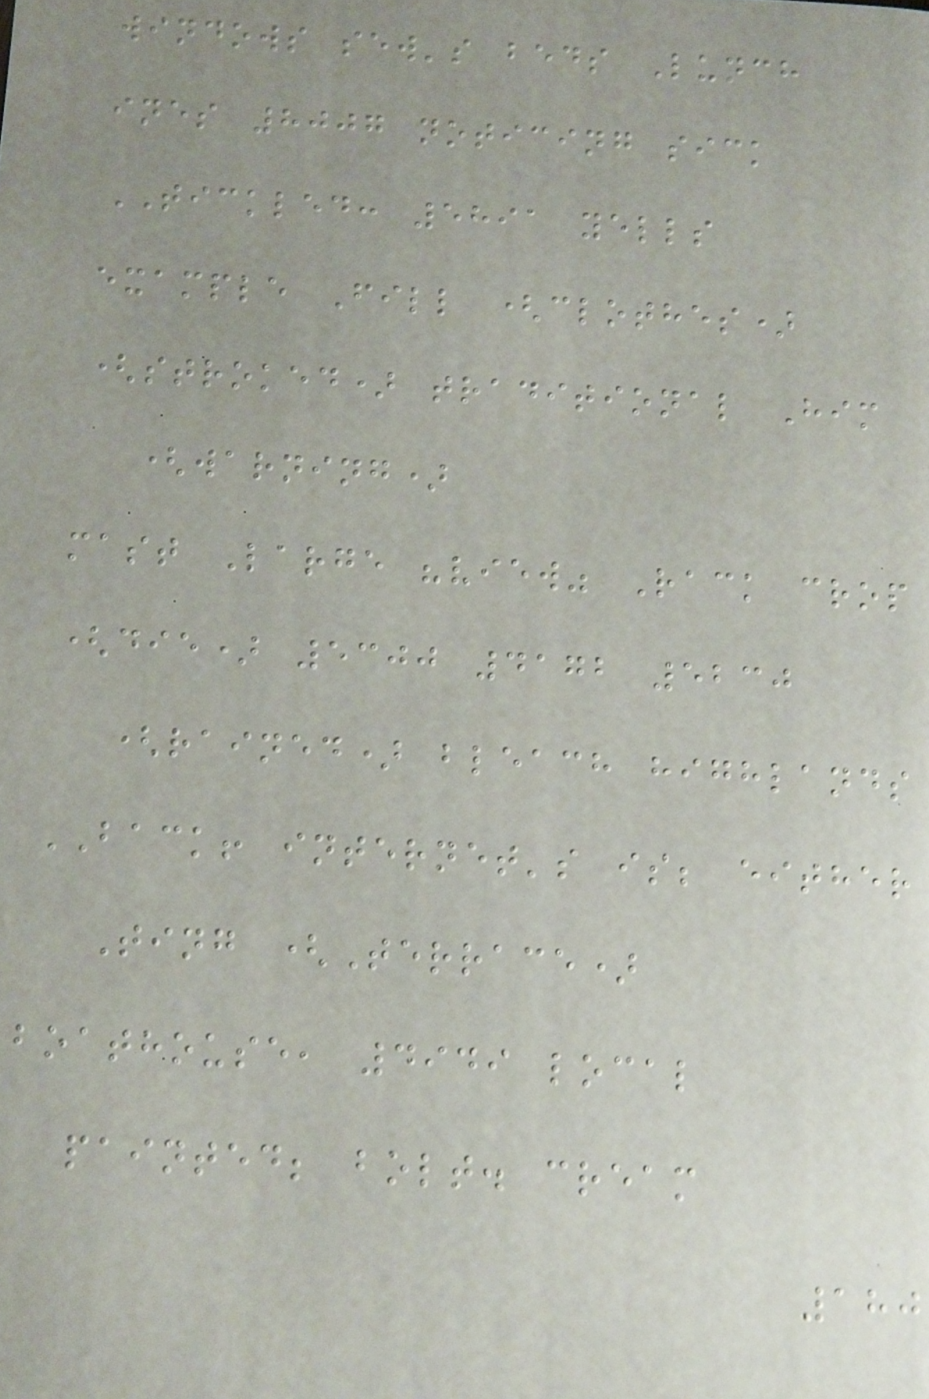windows sew's beds Lunch
ines 8007 noticing sick
TICKLED: 5891 yells
example Fill (clothes)
(stroked) traditional Him
(warning)
mast Large "view" Rack crop
(die) 5300 4172 5230
(rained) bleach highlands
BACK! internet's is; either
Ting (Terrace)
boathouse, 4949 local
painted; bolt. cream
180
